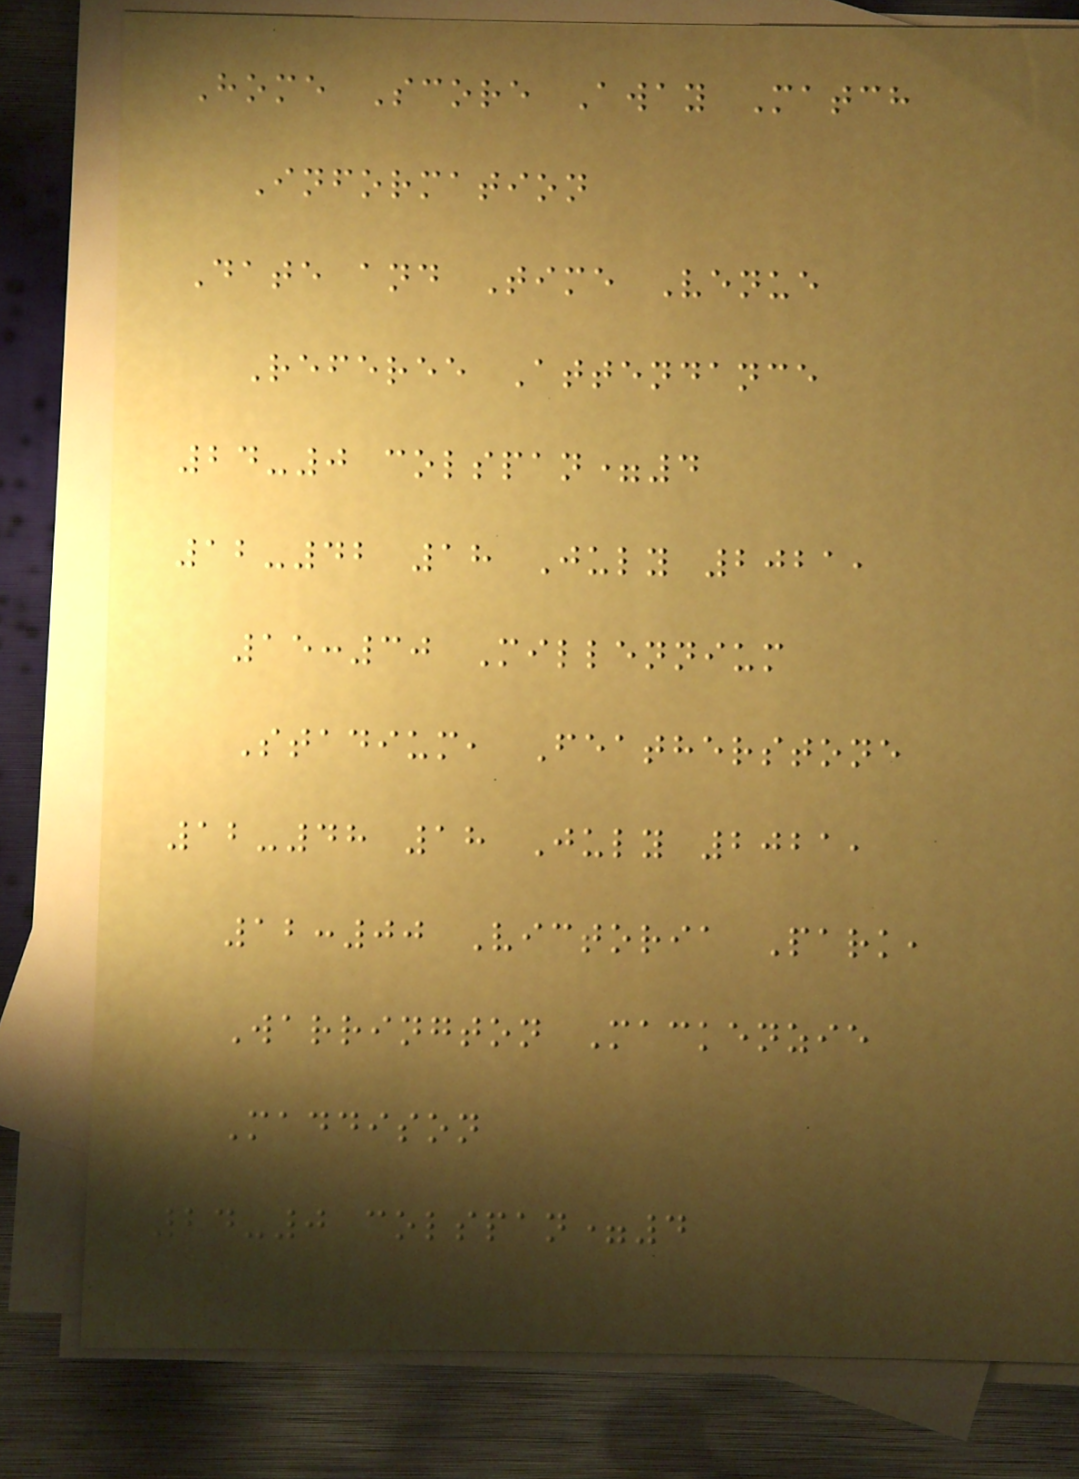Home Score Away Match
Information
Date and Time Venue
Referee Attendance
24-0 colspan=4
12-42 18 July 2021,
15:30 Millennium
Stadium, Featherstone
12-48 18 July 2021,
12:00 Victoria Park,
Warrington Mackenzie
Maddison
24-0 colspan=4
